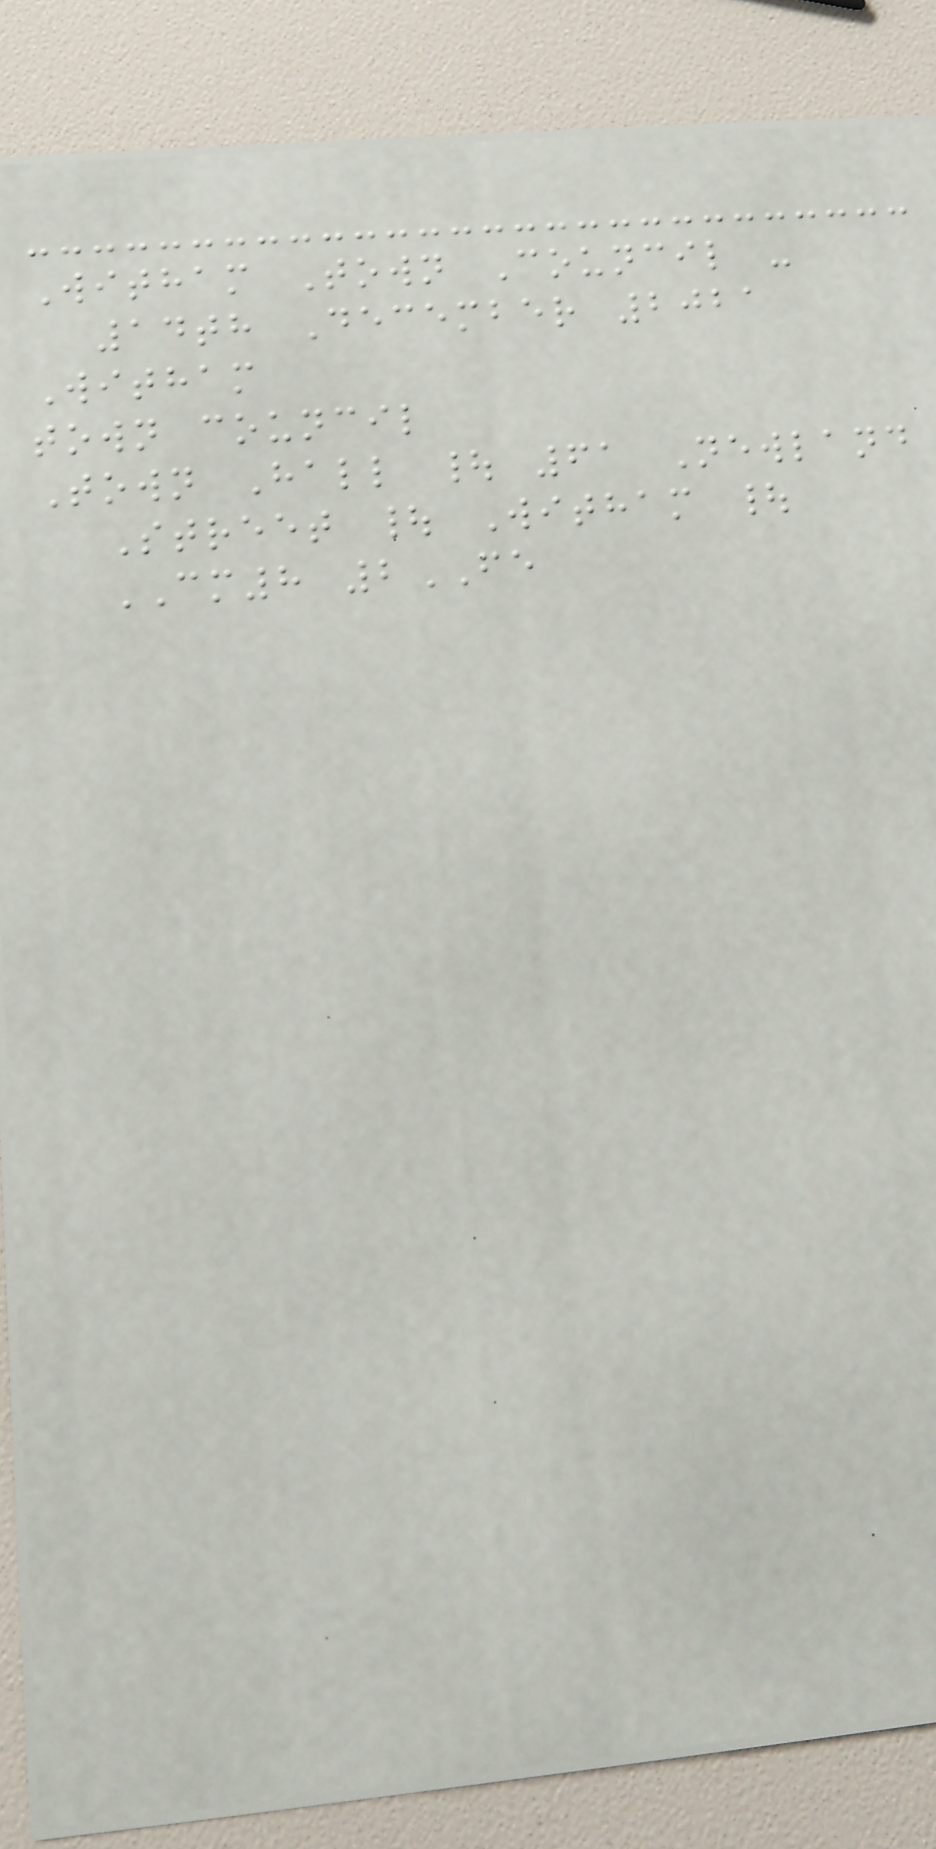Witham Town Council -
14th December 2021
Witham
town council
Town Hall | 61 Newland
Street | Witham |
CM8 2FE
